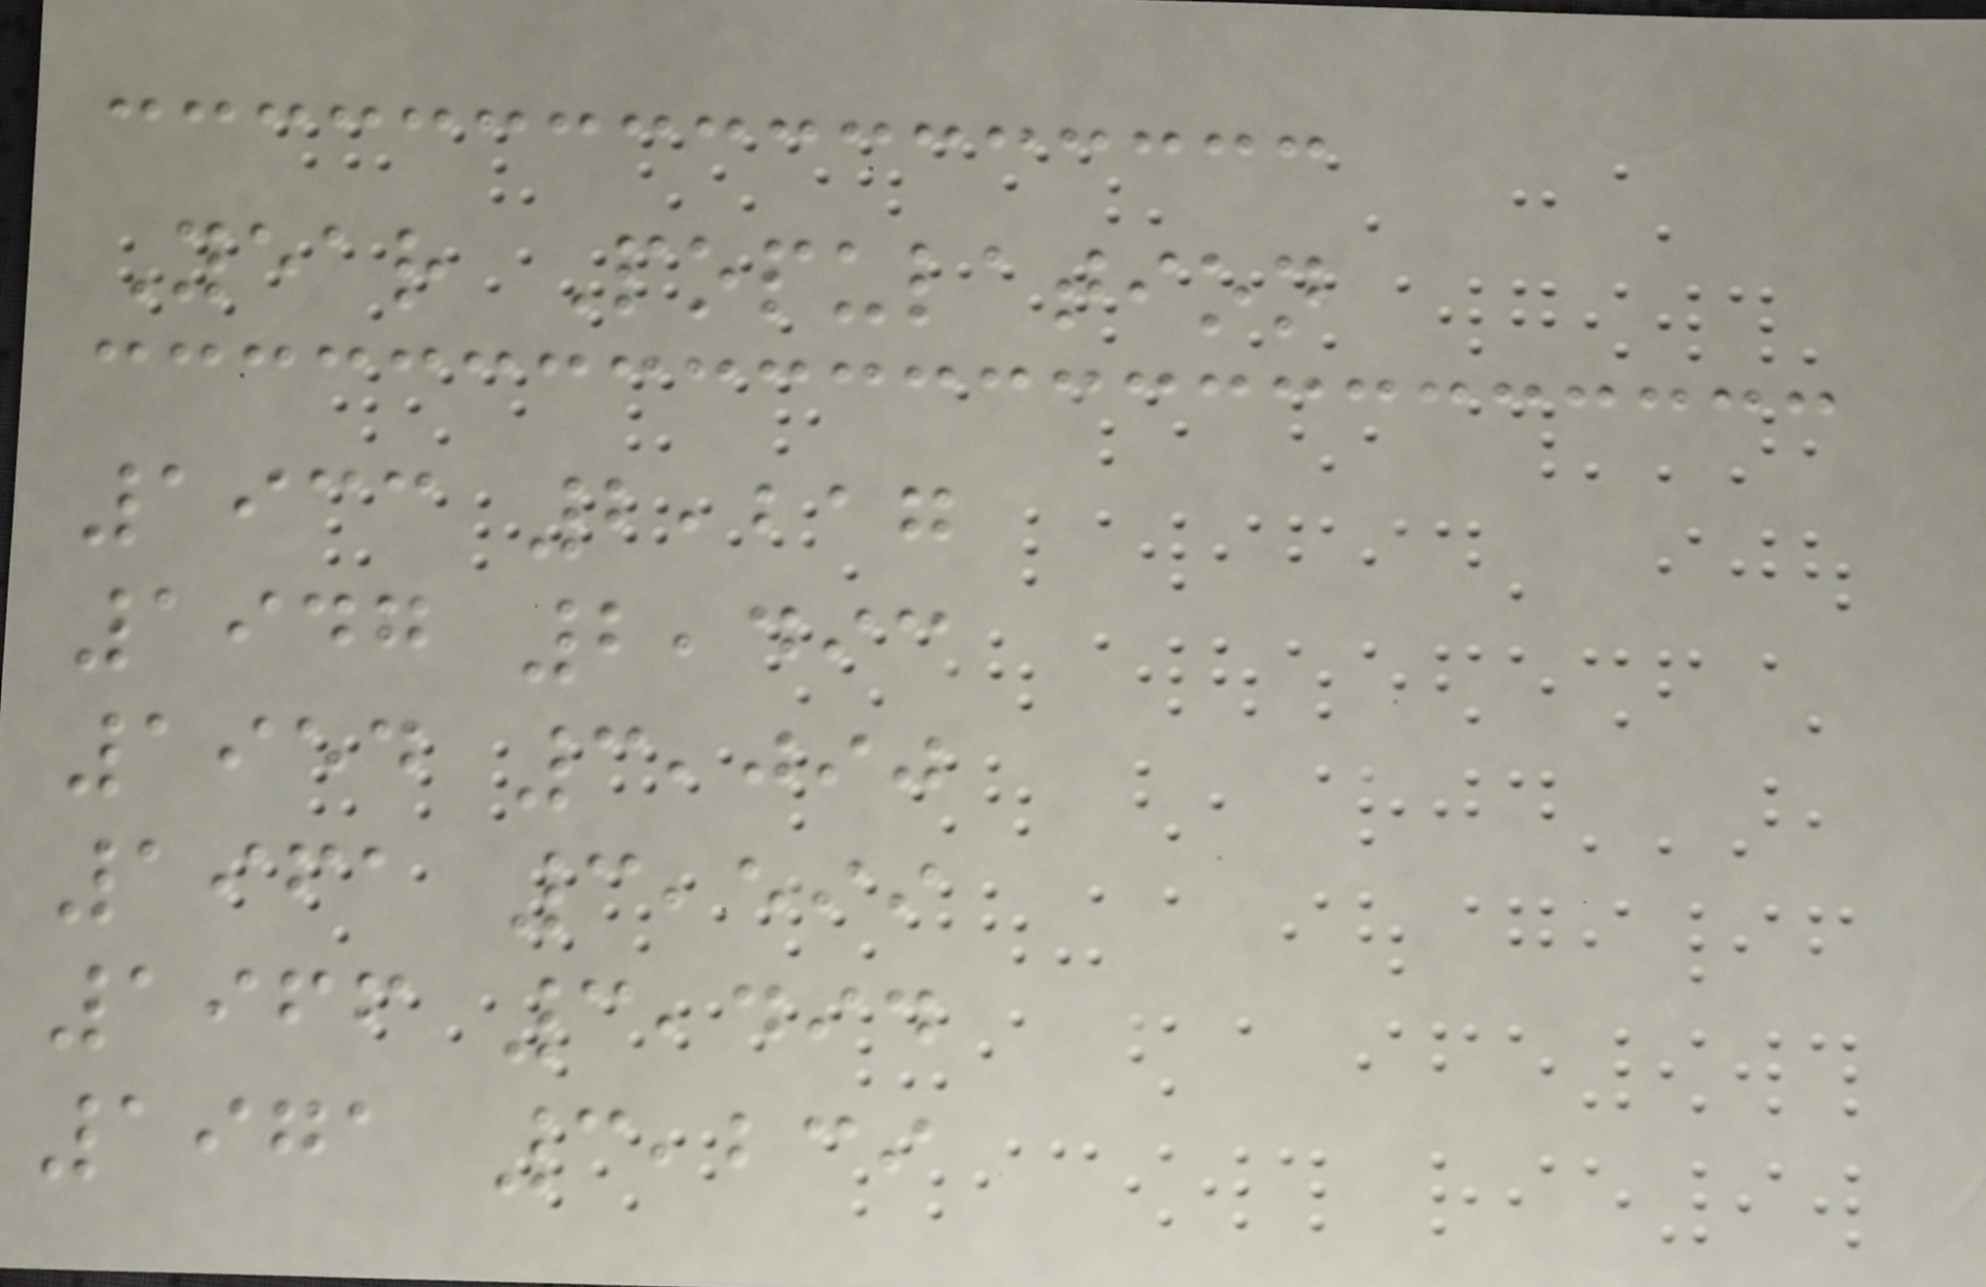Year Population
1933 2,217
1947 2,493
1954 3,090
1961 3,599
1966 3,494
1971 3,239
